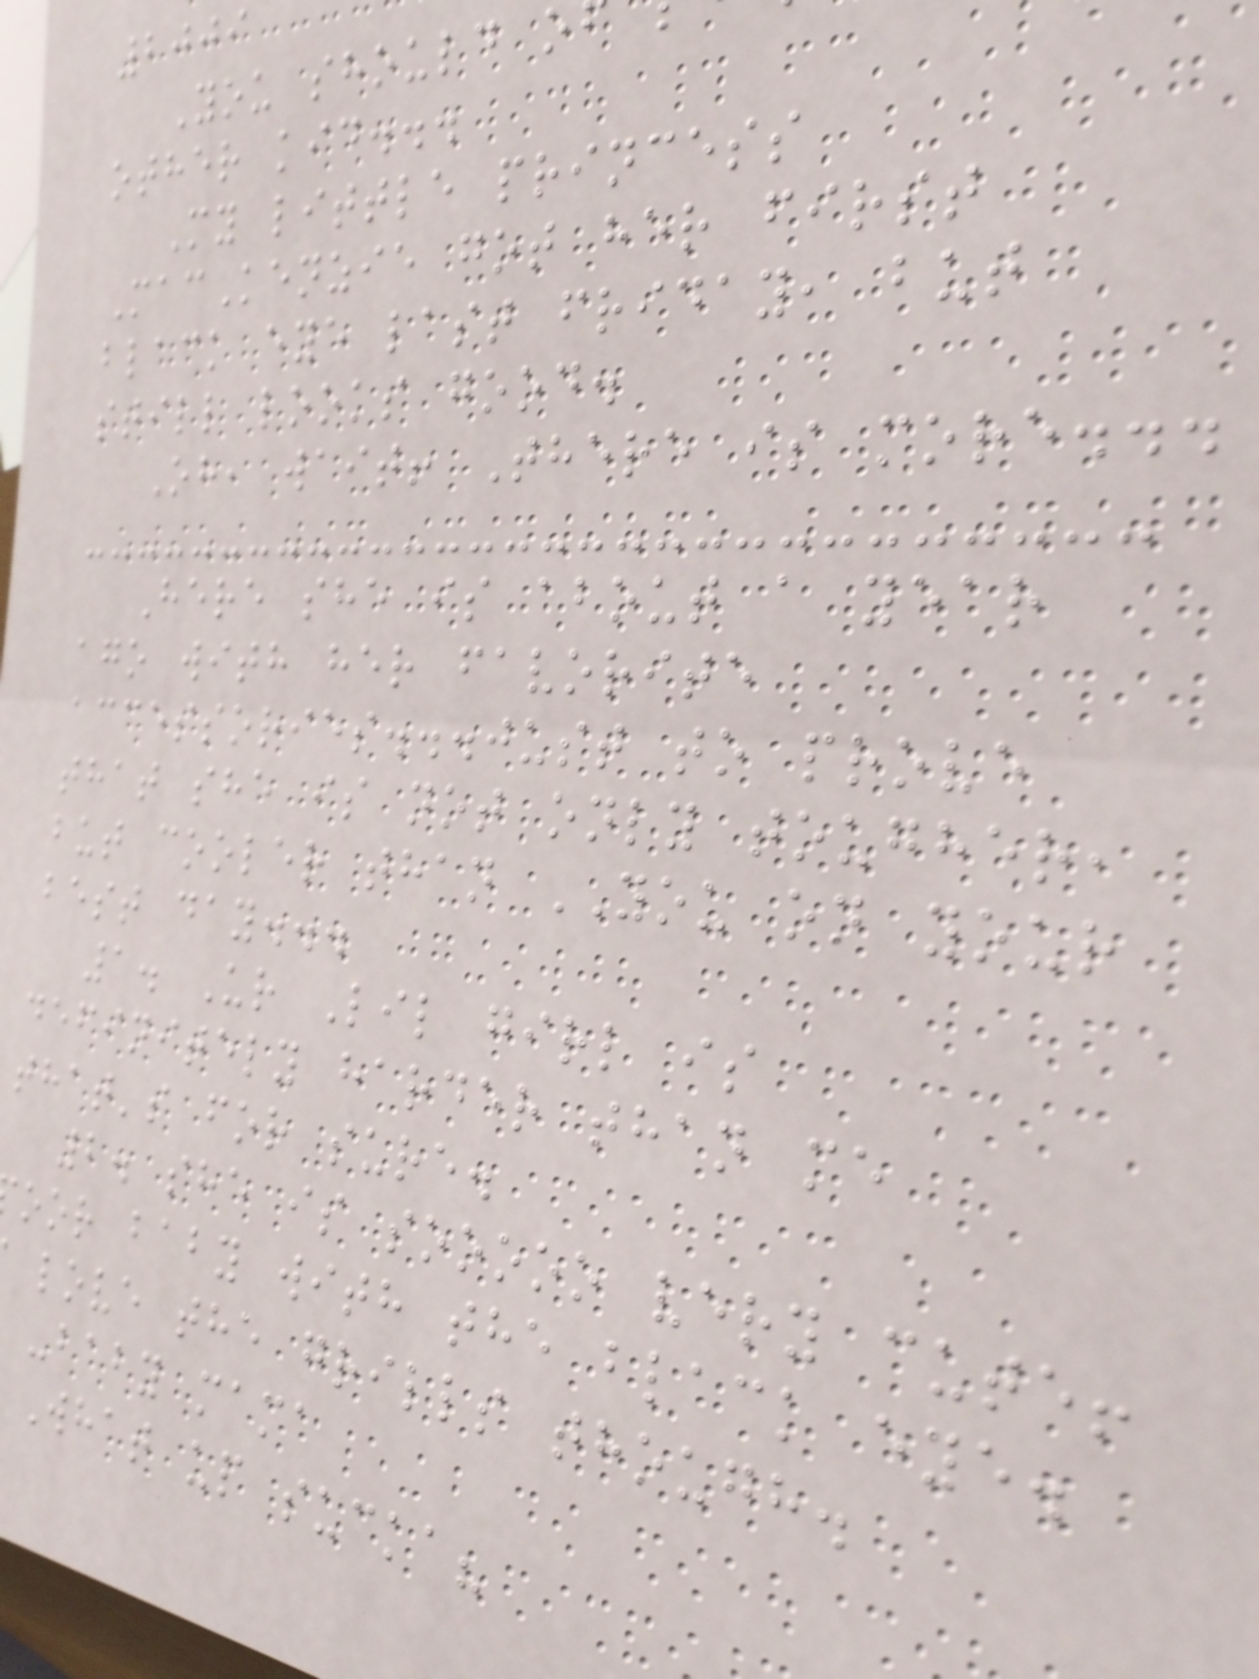2009
You should o
other kid...
My little princess
MacKenzie got her first
black eye last friday, but
still looks good.
Oh, wait! There is more...
Here she is about a year
ago with her favorite
accessories...just to prove
that she is not only tougher,
but cooler than YOU on your
best day...
1. Ur Lil girl is
definitely harder than me
that's for sure.
2. she is sooooo very cute!
oor baby with the black eye.
love the grills though.
-baby mama
What up sucka?
